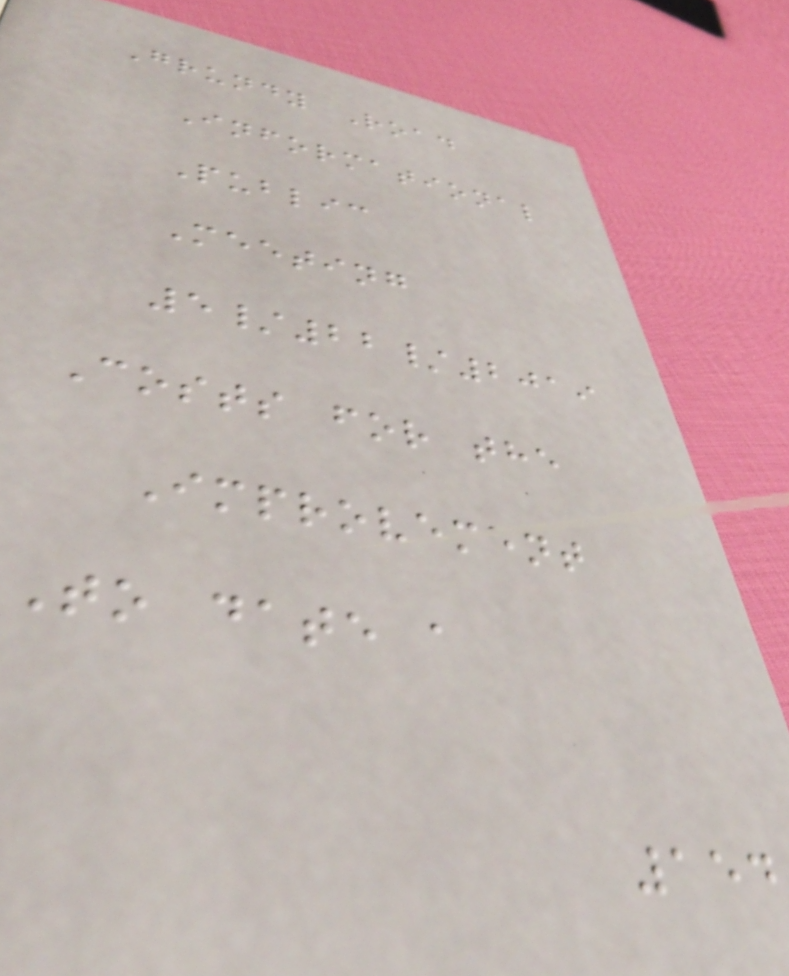Grundy Road
Informational
Public
Meeting
5/22/2019
Costs for the
Improvement
To date a
154
